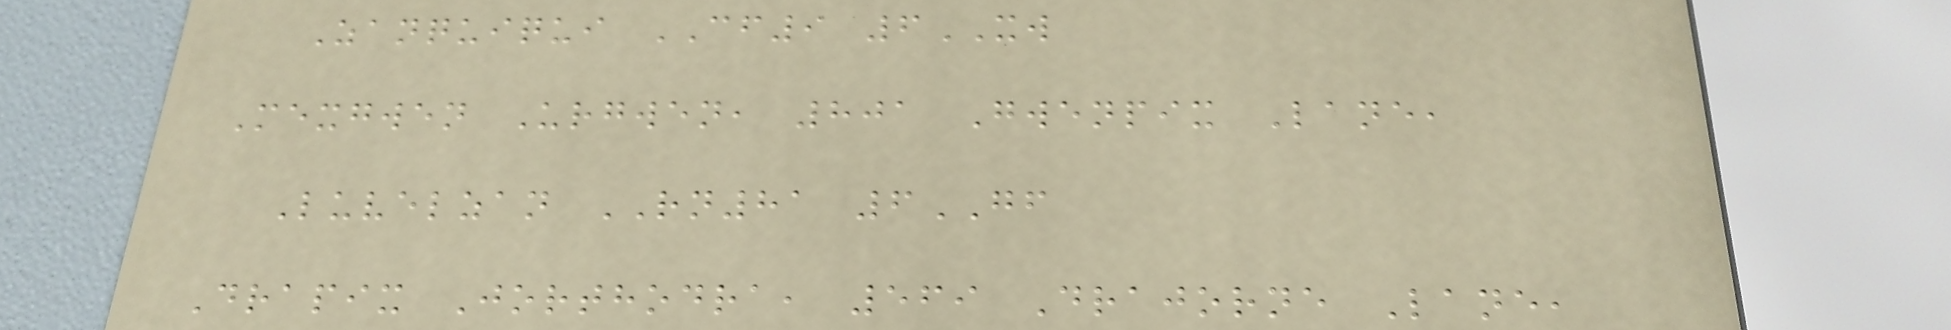Zanquiqui CF9 6XW
Mexgwen Urgwen, 801 Gwenpix Lane,
Luvelzan RN81 6GF
Drapix Jorthodra, 569 Drajorne Lane,
